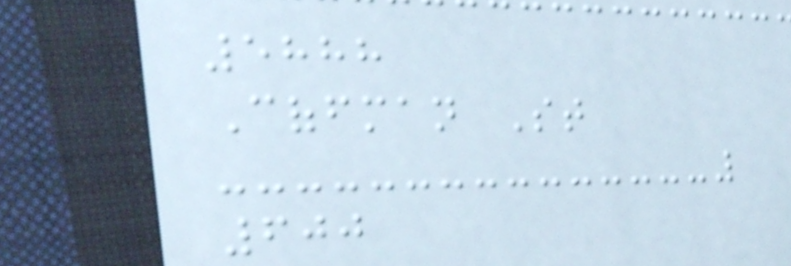5888
Coffman St
600
